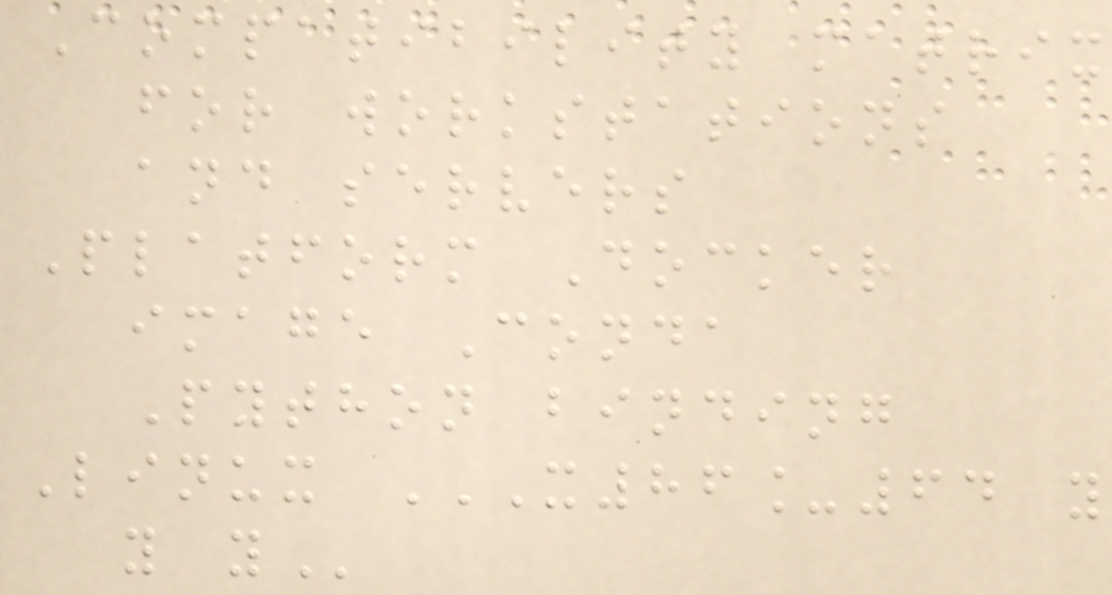Compatibility matrix
for workstations
and servers
Platform Docker
image Conda
Python binding
Linux X86_64 Y
Y Y
